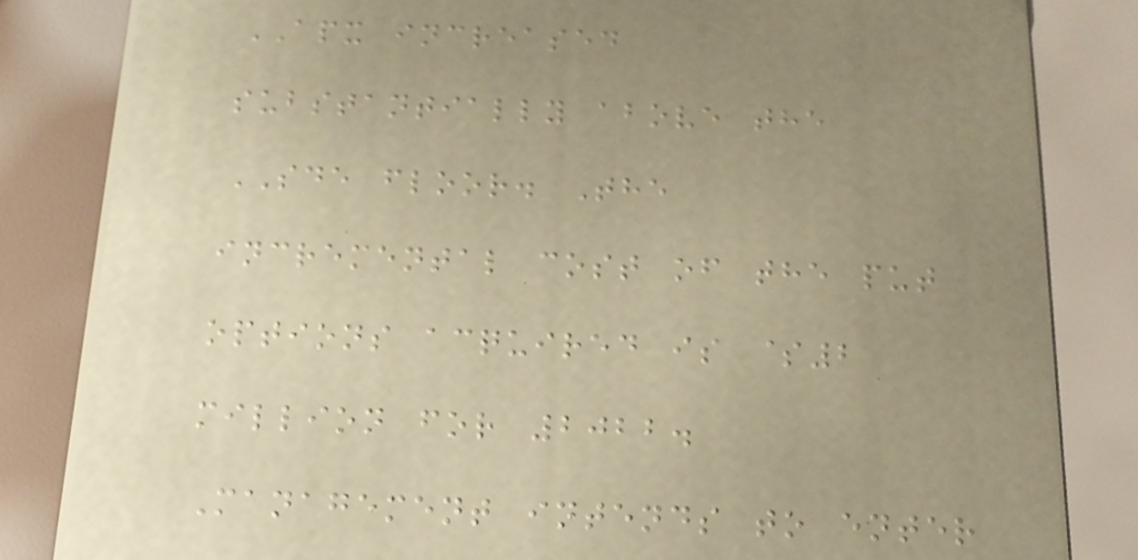APX increased
substantially above the
SDE floor. The
incremental cost of the put
options acquired is $2
million for 2022.
Management intends to enter
